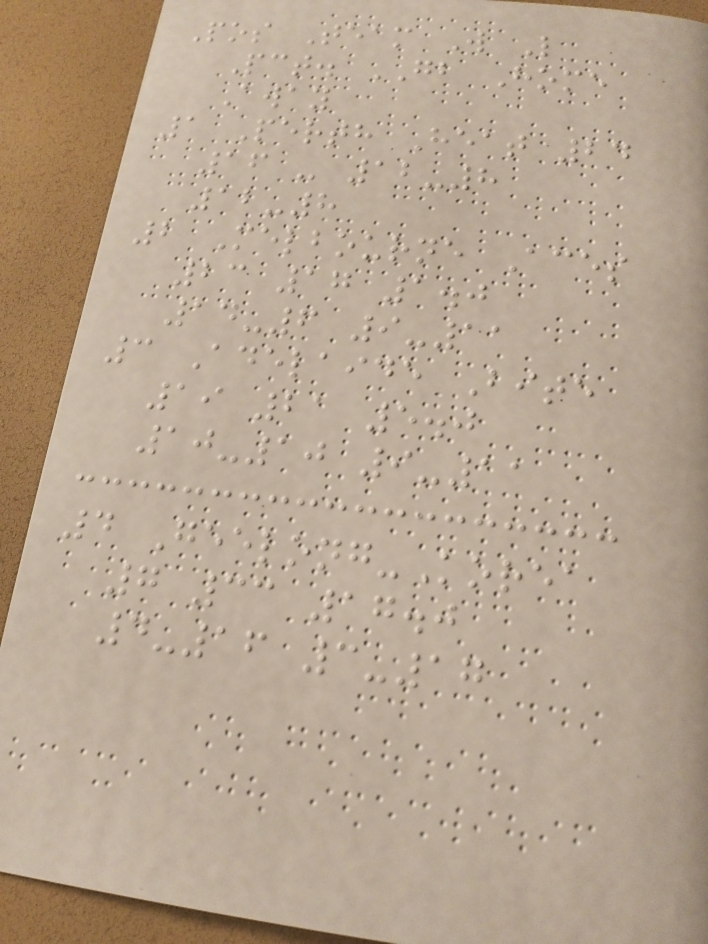Pos Team W L
Pct. GB Home
Away
1 Perth Heat 24
16 - 12-8
12-8
2 Melbourne Aces
23 17 1.0
14-6 9-11
3 Adelaide Bite
19 21 5.0
10-10 9-11
4 Geelong-Korea
7 33 17.0
4-16 3-17
